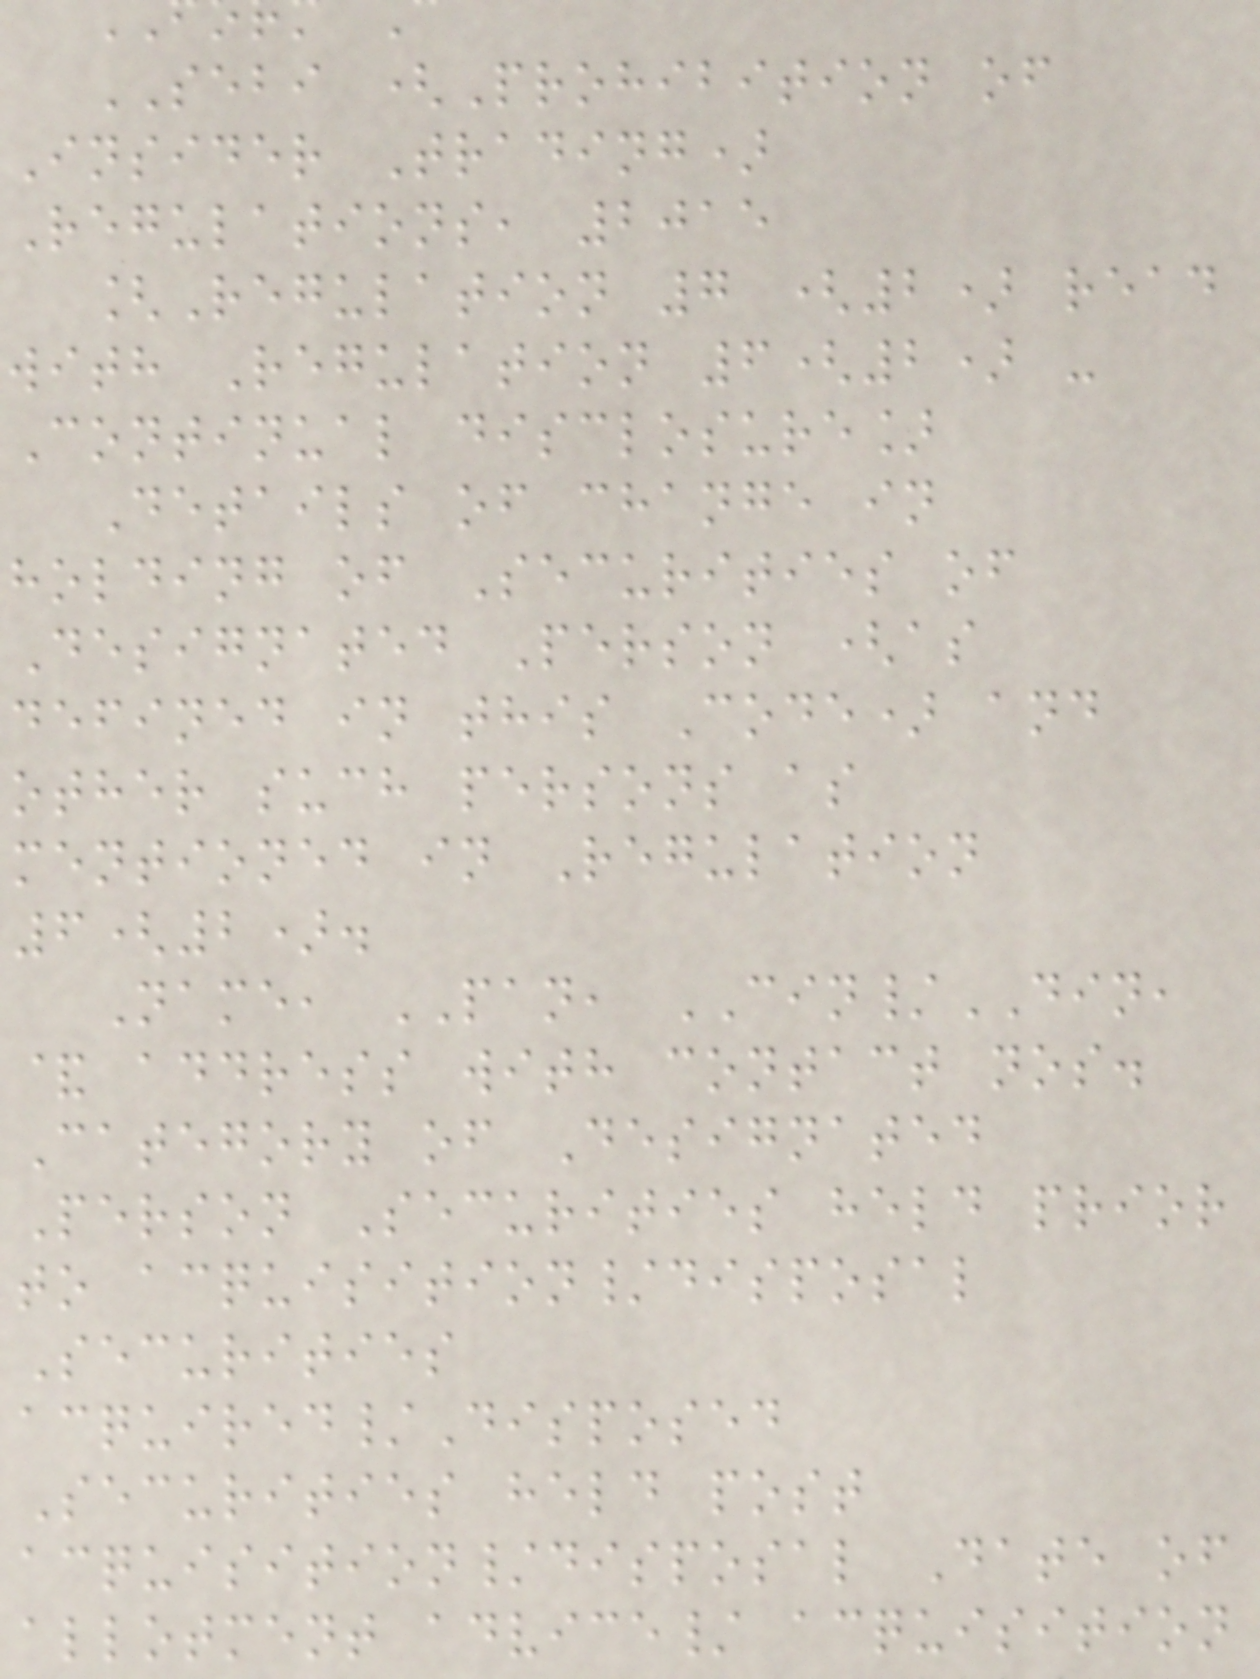SEBI (Prohibition of
Insider Trading)
Regulations, 2015
[Regulation 7 (2) read
with Regulation 6(2) -
Continual disclosure]
Details of change in
holding of Securities of
Designated Person (as
defined in this Code) and
other such persons as
mentioned in Regulation
6(2).
Name, PAN, CIN/DIN,
& address with contact nos.
Category of Designated
Person Securities held prior
to acquisition/disposal
Securities
acquired/Disposed
Securities held post
acquisition/disposal Date of
allotment advice/ acquisition
